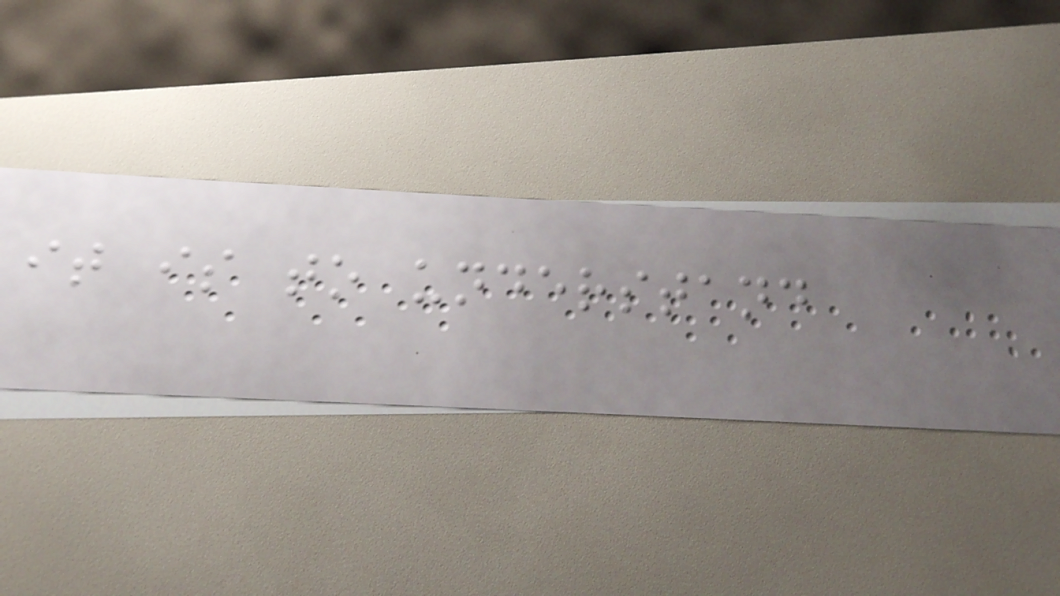it is to understand
